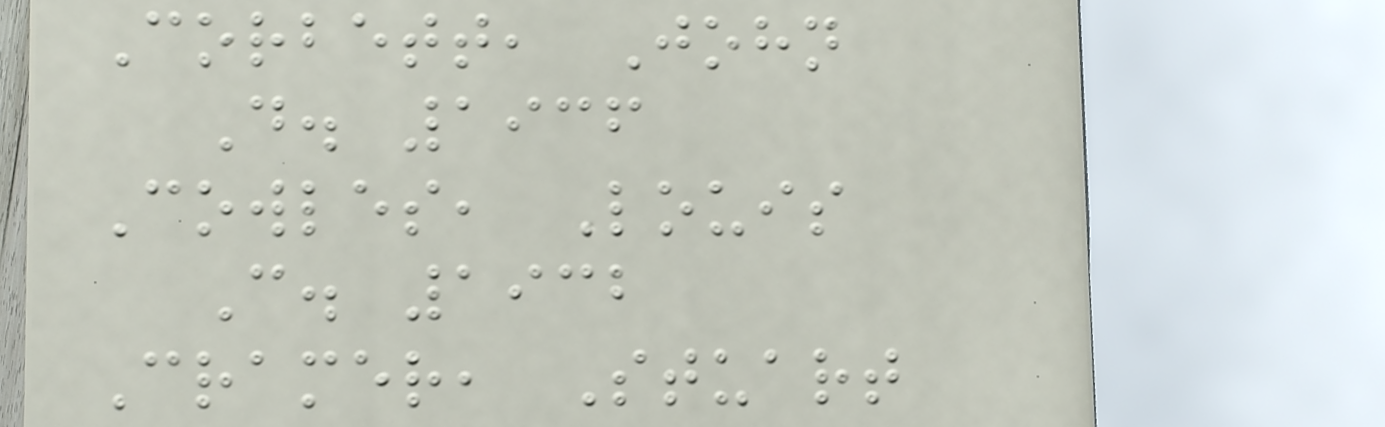Corbett, John
D. 1936
Cowles, Louis
C. 1932
Cramer, Stuart
